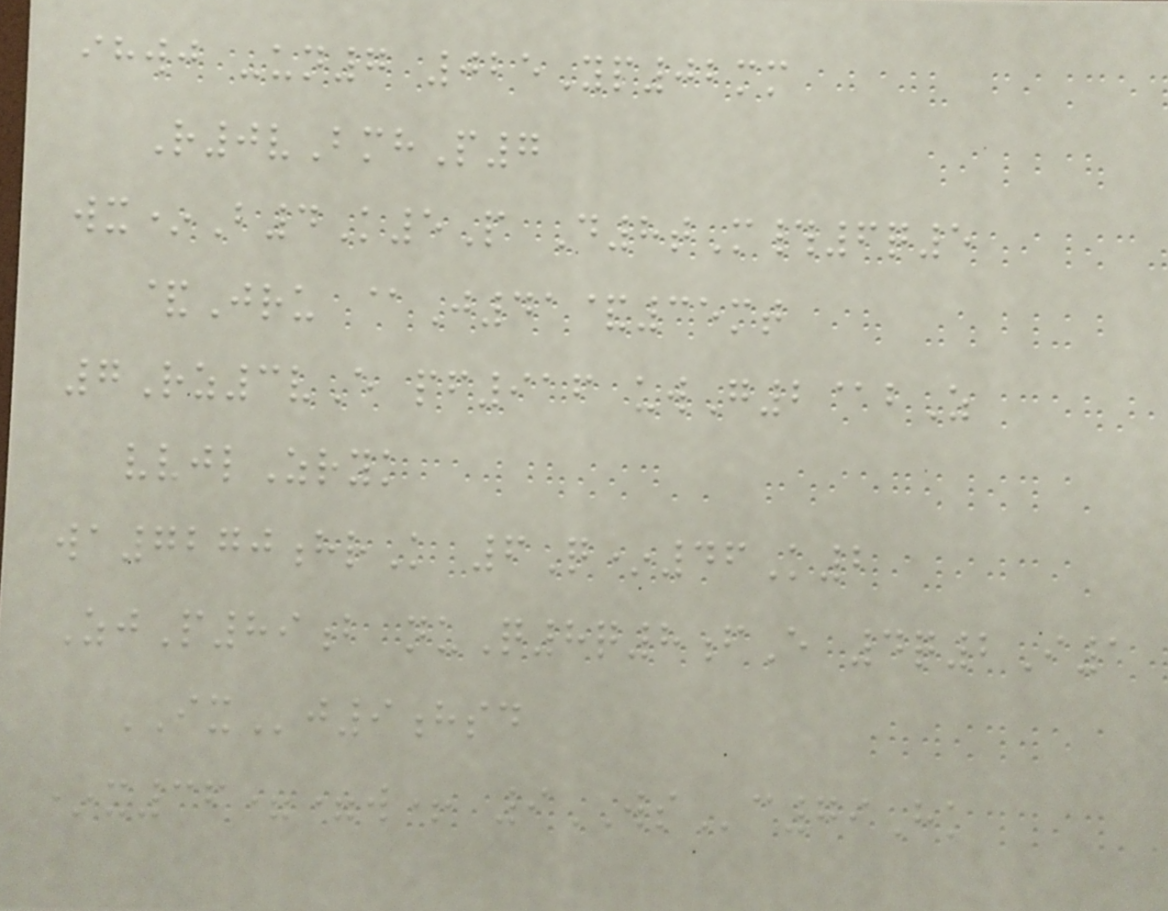ihwj -un7 025Yp02mm
R0vBmhP7
wx*B4K5P D8tM#6q5
&Jru @J41&35mt
7Rz3vE pf916 uwG2@bZ
vvjlZryk
wa7270hrK 6Q*46K2
ZjP89b nuQ8q8fE 4q2I1
IXj9hsd
*x36==w+ 9WSc79Hk
